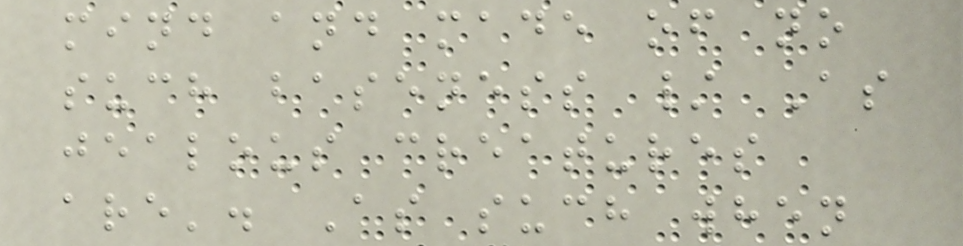mind and made of no
such baseness / As
jealous creatures
are'. As such when
